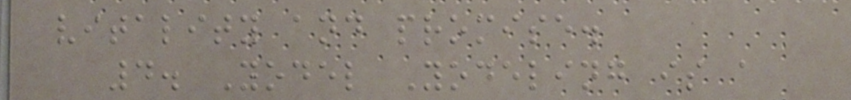vitality and promise.
4. Yodel Yodeling is a
